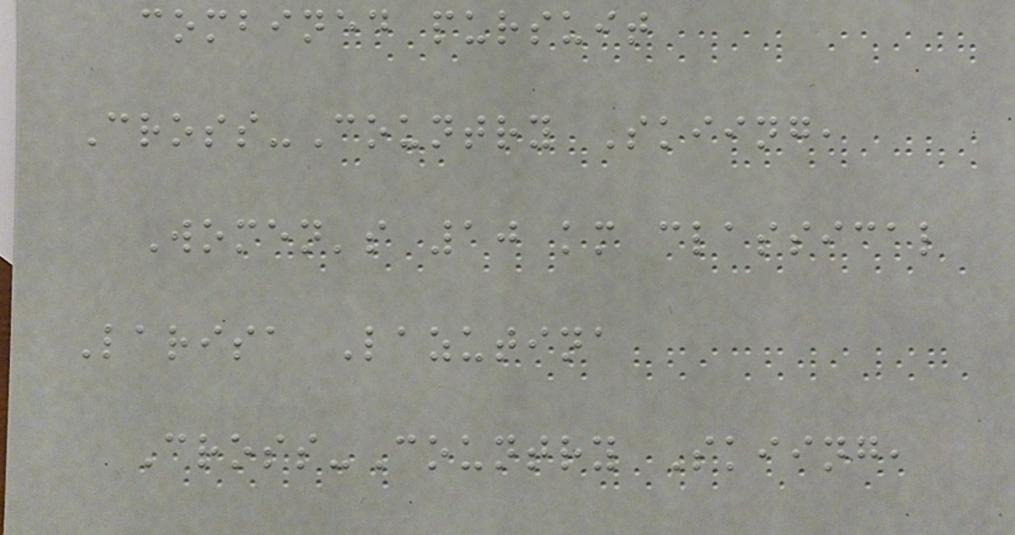combined pursuit
Cross-Country Skiing,
Women's 10 km classical
Larisa Lazutina
Cross-Country Skiing,
